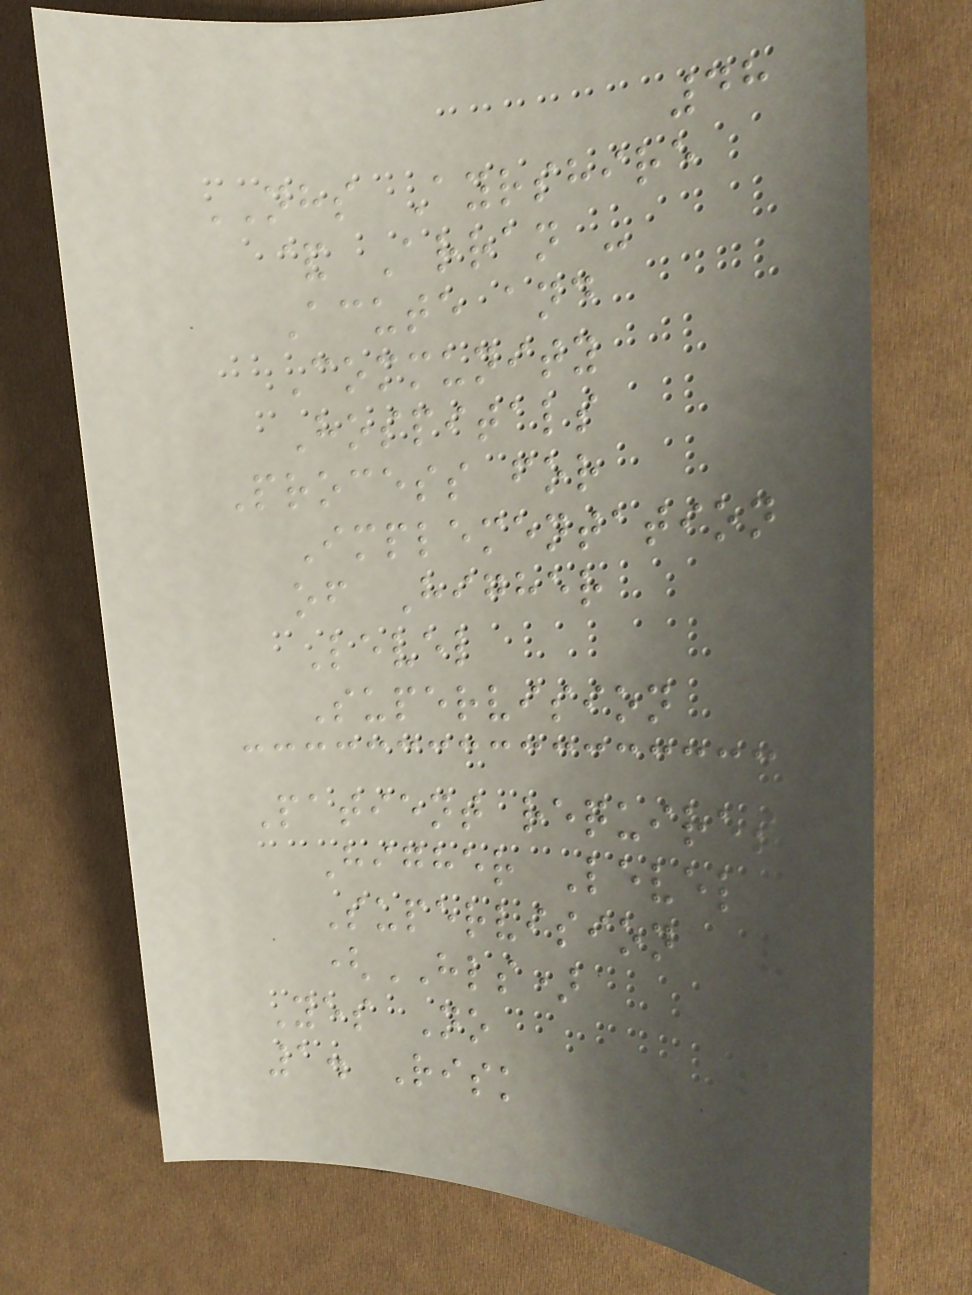48
NHS Ayrshire
& Arran -
Acute and
Community
Hospitals
Process for
Implementation
of Higher
Level
Supervision
Patient requires
Higher Level
Supervision
(HLS)
Yes No
1. Risk
